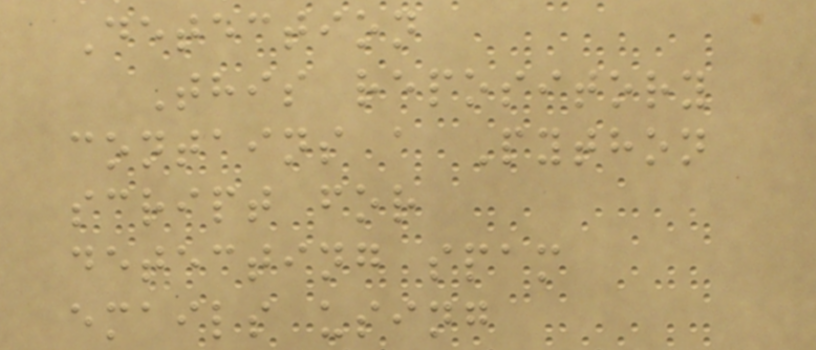Detection
This repository
contains a Python
script for
detecting spam
emails using
